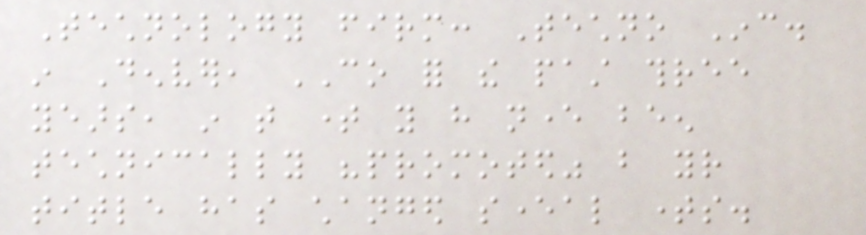Technology firm: Techno Inc.
in Denver, CO for the past three
years, in that time you have never been
technically "promoted" but your
title has changed several times.
